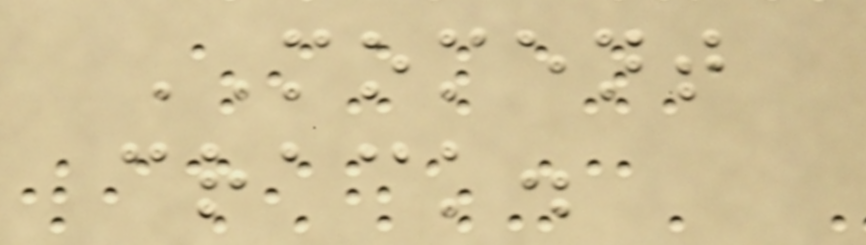MOMENT
crack.
